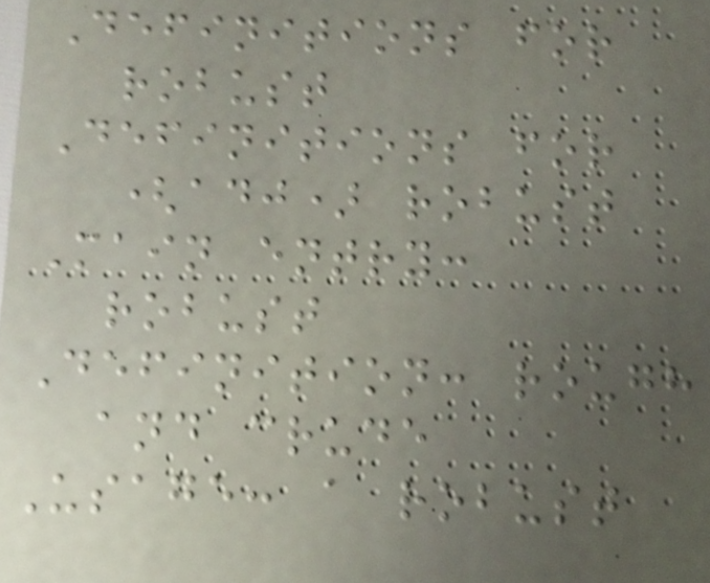Definitions for
robust
Definitions for
(adj) robust
Main entry:
robust
Definition: rough
and crude
Usage: a robust
